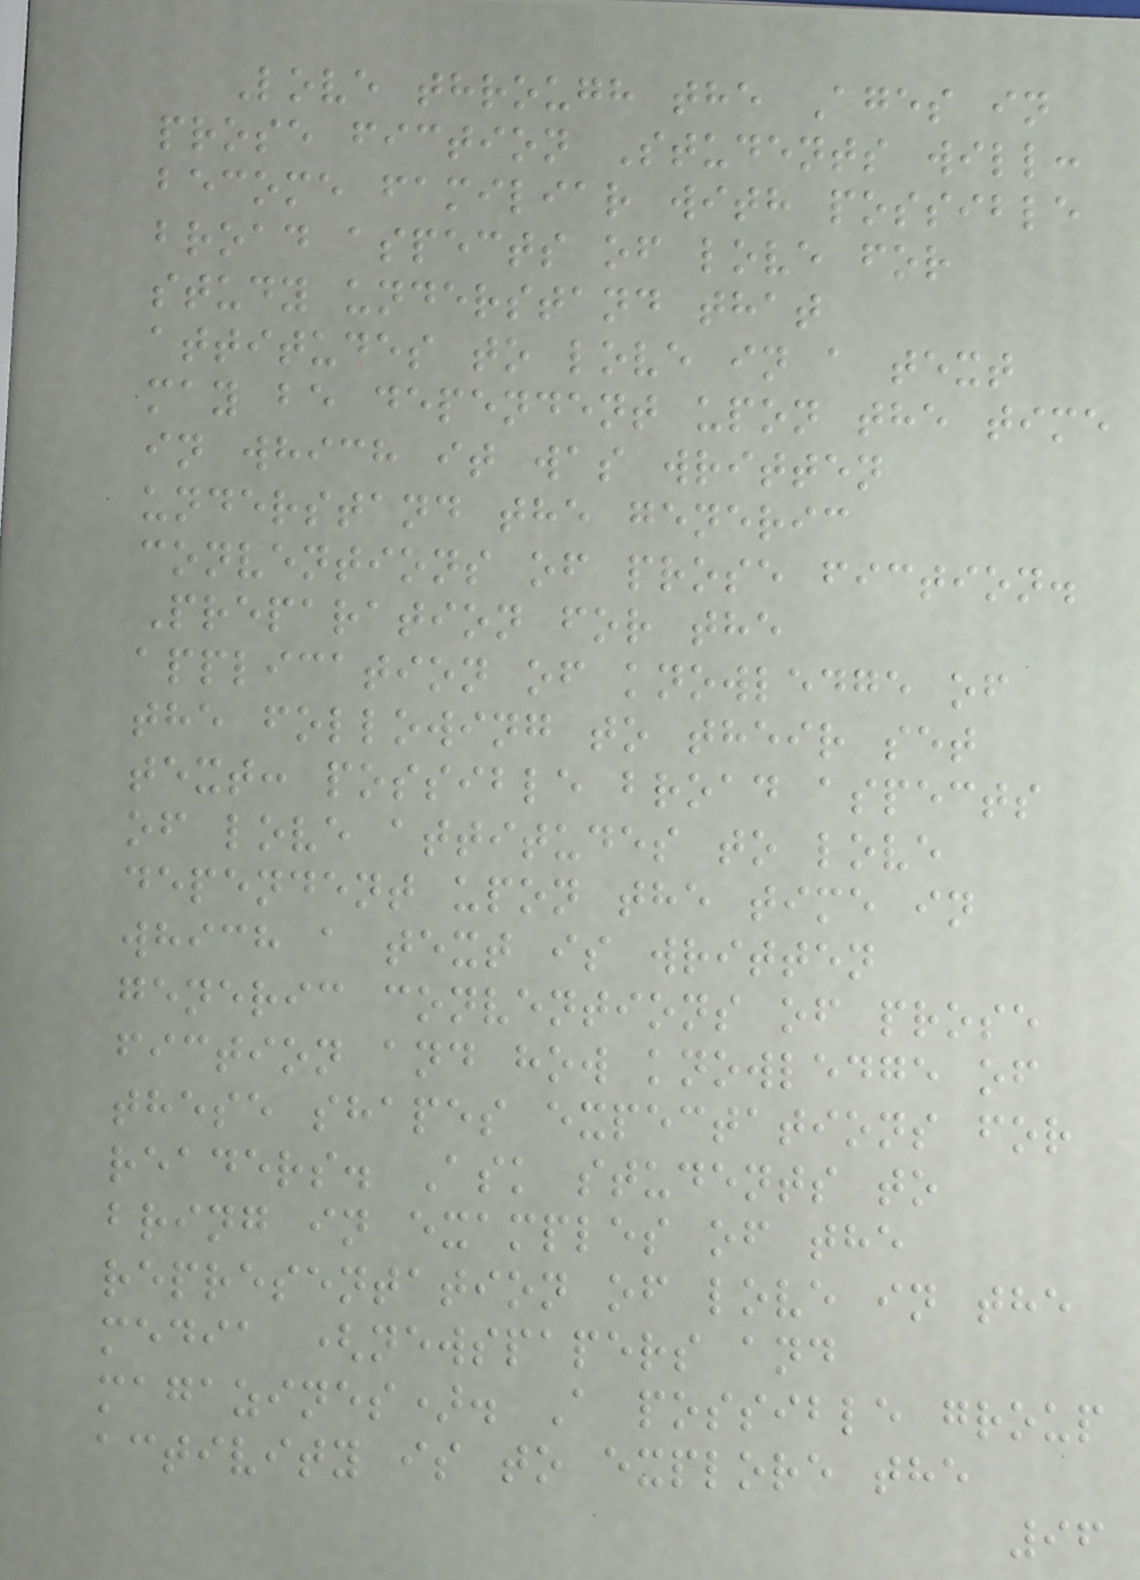Love through the Ages in
prose fiction Students will:
become familiar with possible
broad aspects of love for
study understand that
attitudes to love in a text
may be dependent upon the time
in which it was written
understand the generic
conventions of prose fiction.
Preparation for the
application of knowledge of
the following to their set
text: possible broad aspects
of love attitudes to love
dependent upon the time in
which a text is written
generic conventions of prose
fiction and how knowledge of
these shapes expectations for
readers. Ask students to
bring in examples of the
representation of love in the
media (newspapers and
magazines). A possible group
activity is to explore the
96
